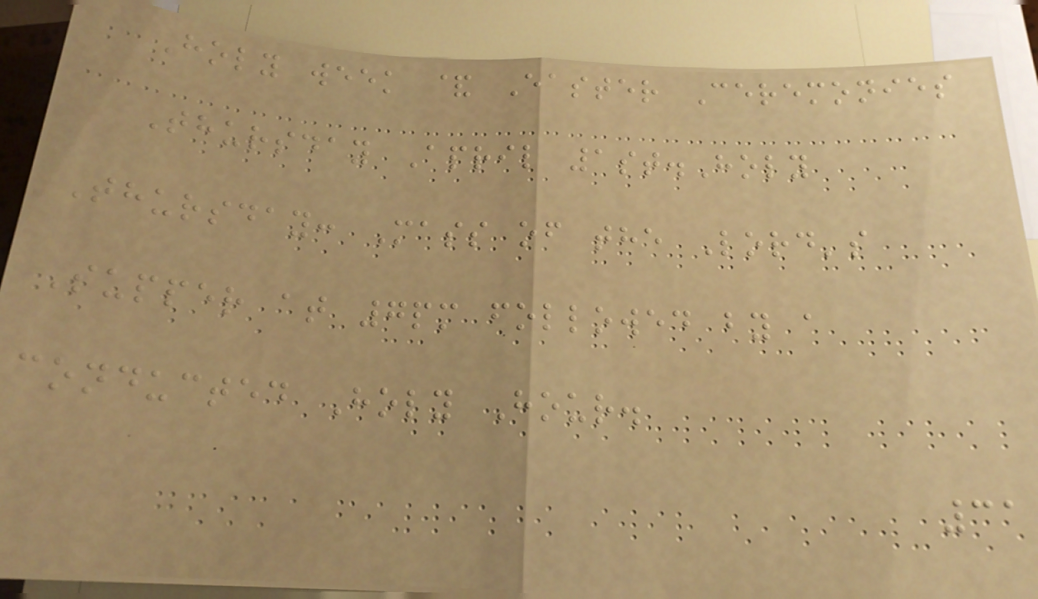Holy week & Easter Ceremonies
Thursday April 1st.Holy
Thursday: Mass of the Lord's
Supper at 7pm followed by a
conducted Holy Hour.
31
